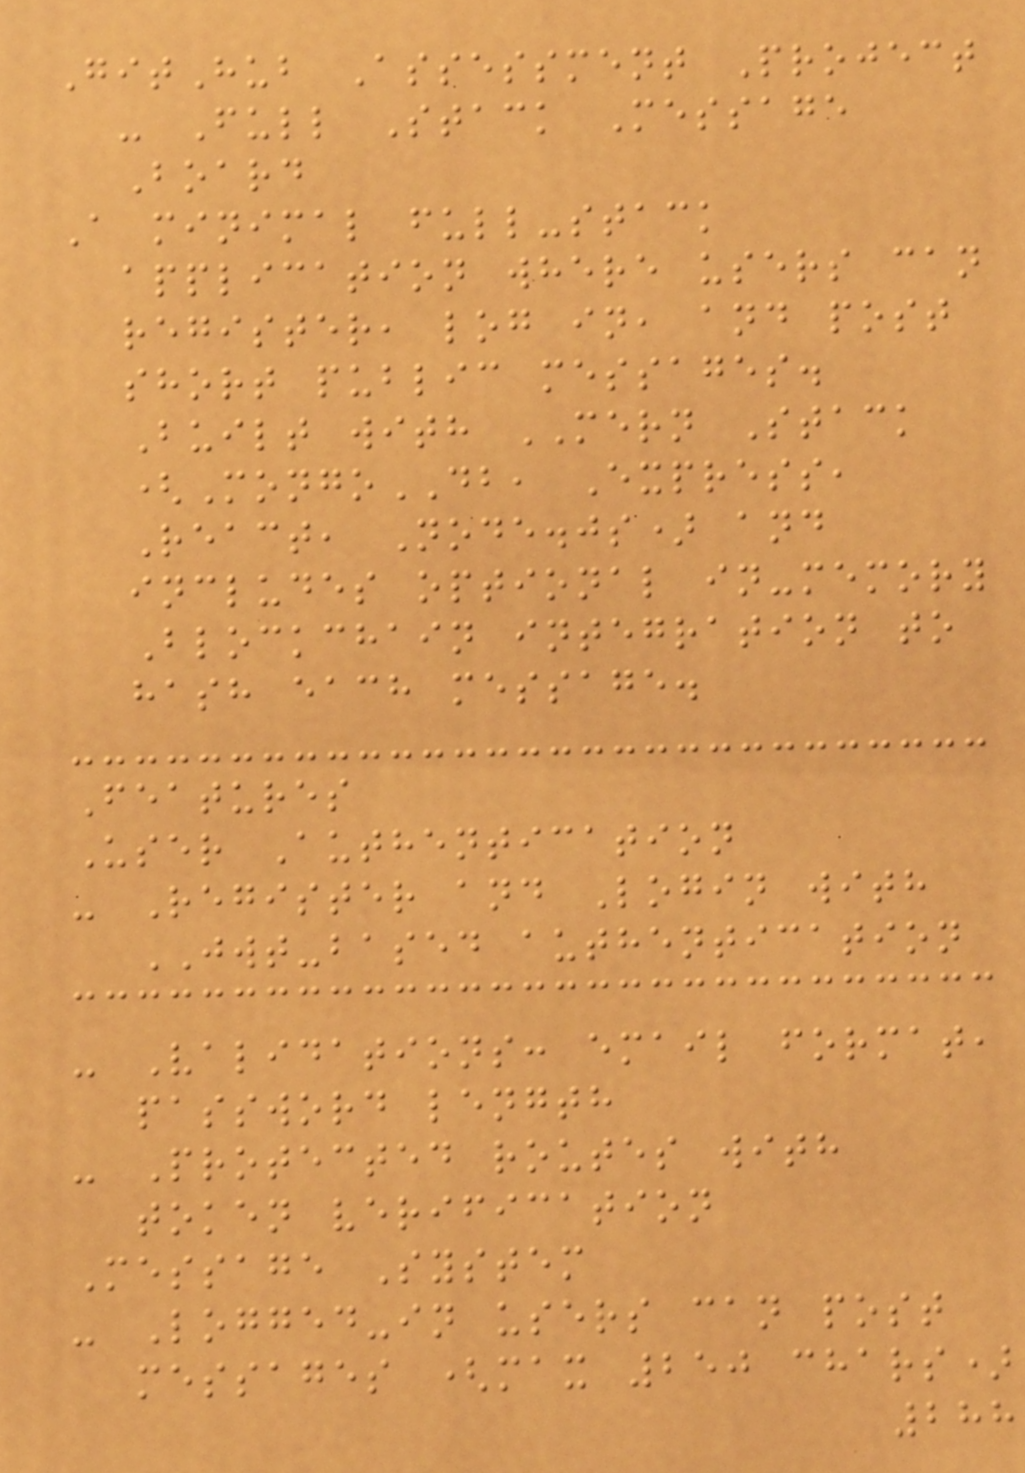GitHub Assessment Project
- Full Stack Message
Board
A minimal full-stack
application where users can
register, log in, and post
short public messages.
Built with MERN Stack
(MongoDB, Express,
React, Node.js) and
includes optional in-memory
Blockchain integration to
hash each message.
Features
User Authentication
- Register and Login with
JWT-based authentication
- Validations: email format,
password length
- Protected routes with
token verification
Message System
- Logged-in users can post
messages (max 250 chars)
288
